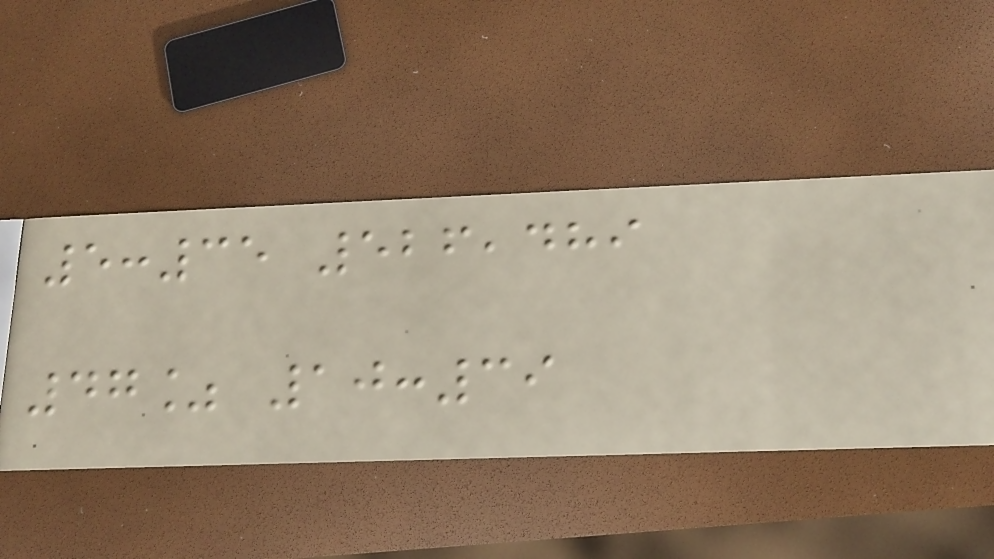5:35 526,489
47% 10:39
